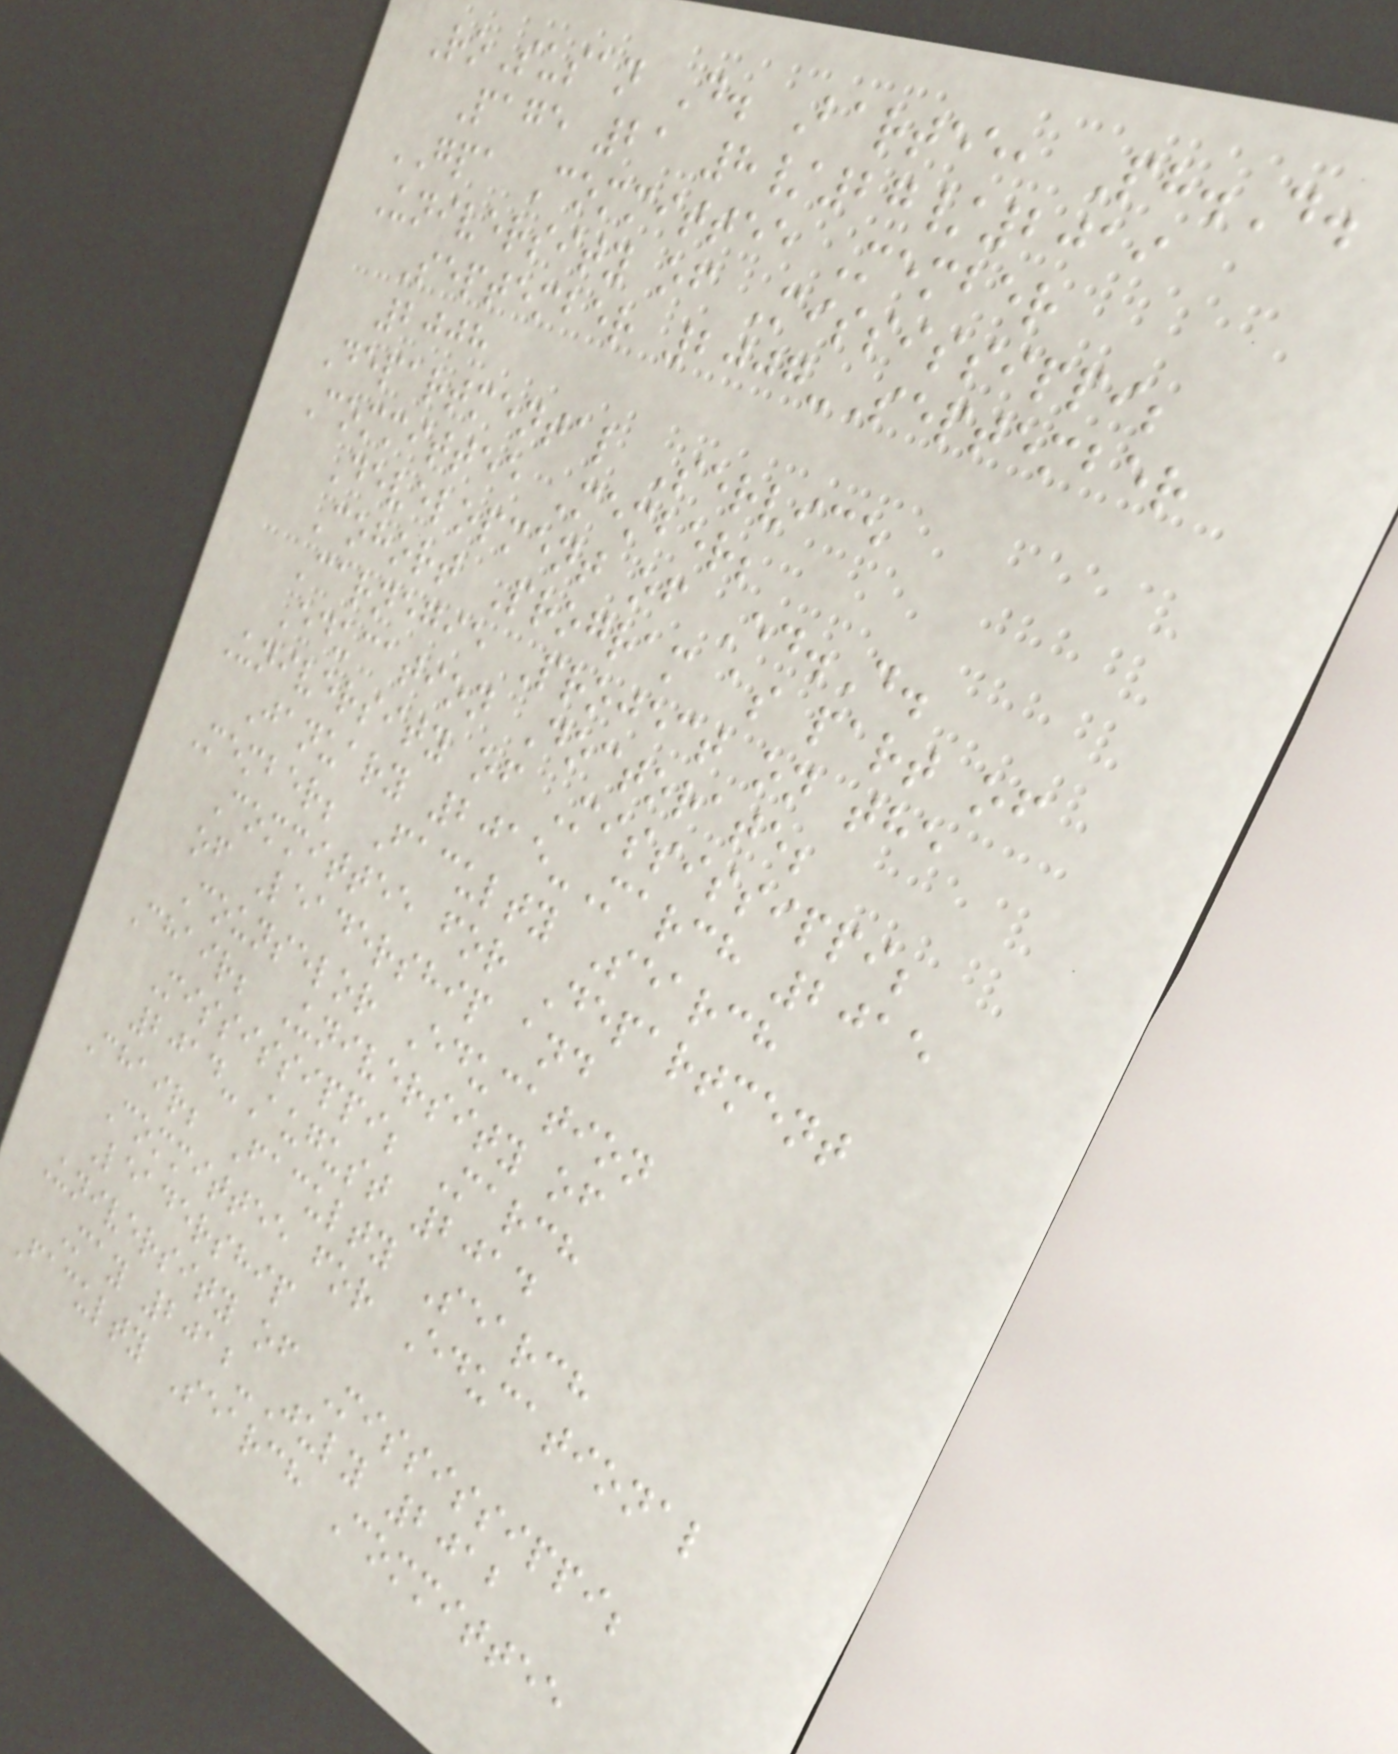RoSusan D. Bartee, Ph.D.
Page 21 8/27/2019
GPA Committee Member
University of Mississippi;
September 2007-September
2008
Departmental Service
Committee Member;
Development of Ed.D.
Cohort Program as part of
Carnegie Project on the
Education Doctorate;
University of Mississippi;
January 2015-March 2015
Member; Faculty Search
Committee for Department
of Leadership and
Counselor Education
Chair; University of
Mississippi; March
2014-August 2014
Chair; Faculty Search
Committee for Educational
Leadership
University of Mississippi;
May 2012-July 2012
Faculty Search Committee
